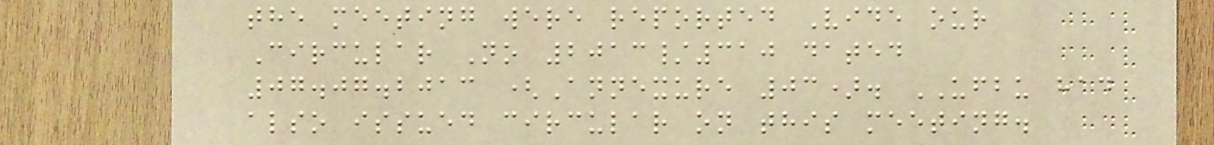the meeting were reported Vide our
Circular No 2013/310 dated
07.07.2013 (Annexure 03). UFBU had
also issued circular on this meeting.
